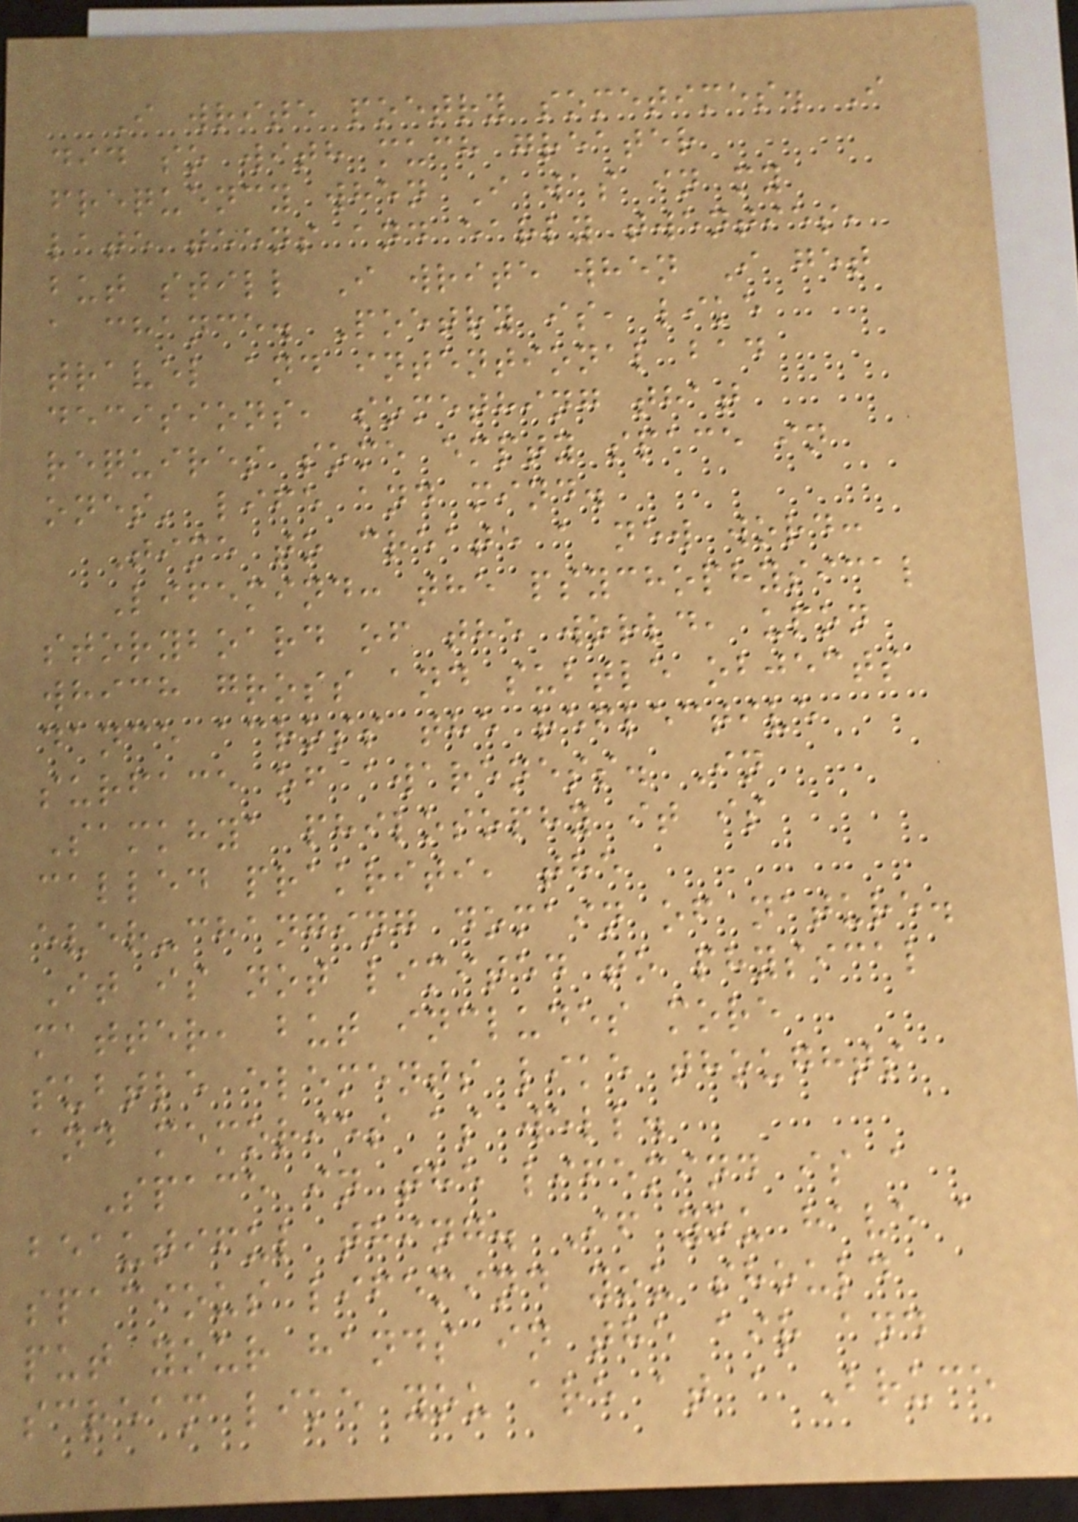I write poetry sometimes. I
did so with much greater
frequency when I was in my
late teens and early twenties,
but still I write when I get
a chance. Poetry is, like
travel and intentional bad
decisions, something that
requires some empty space in
ones' life and mind.
Time to create a new word:
Lifemind: the psychophysical
storyboard of the world, upon
which gross and subtle objects
dance across the reflective
surface of awareness. In
Samkhya philosophy it is
called prakriti, the
ever-changing domain of nature.
It is not limited to physical
matter, but includes more
subtle elements like thoughts
and memories as well.
Space in the lifemind is a
beautiful thing. If you have a
spacious lifemind you should
put your hands in the air and
scream like you are at a Bruce
